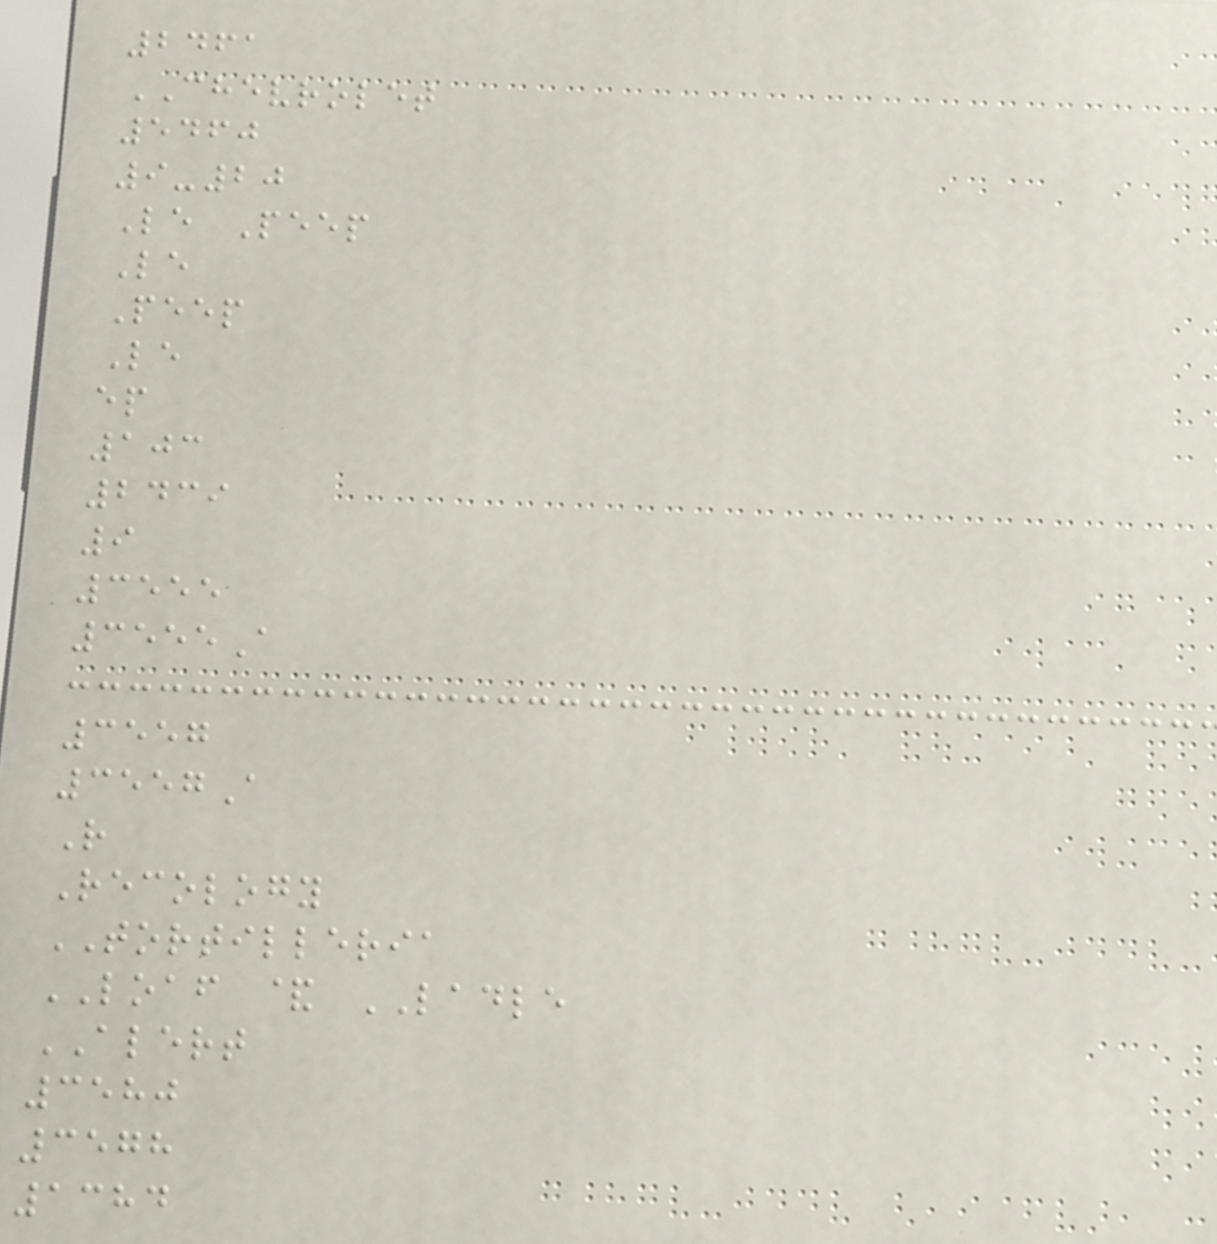2461
CHEVROLET
5460
9-20
Le Peep
Le
Peep
Le
ep
103
2439
9
3555
3555A
3557
3557A
R
Recology
TORTILLERIA
LOAF & LADLE
ALERT
3580
3578
1384
